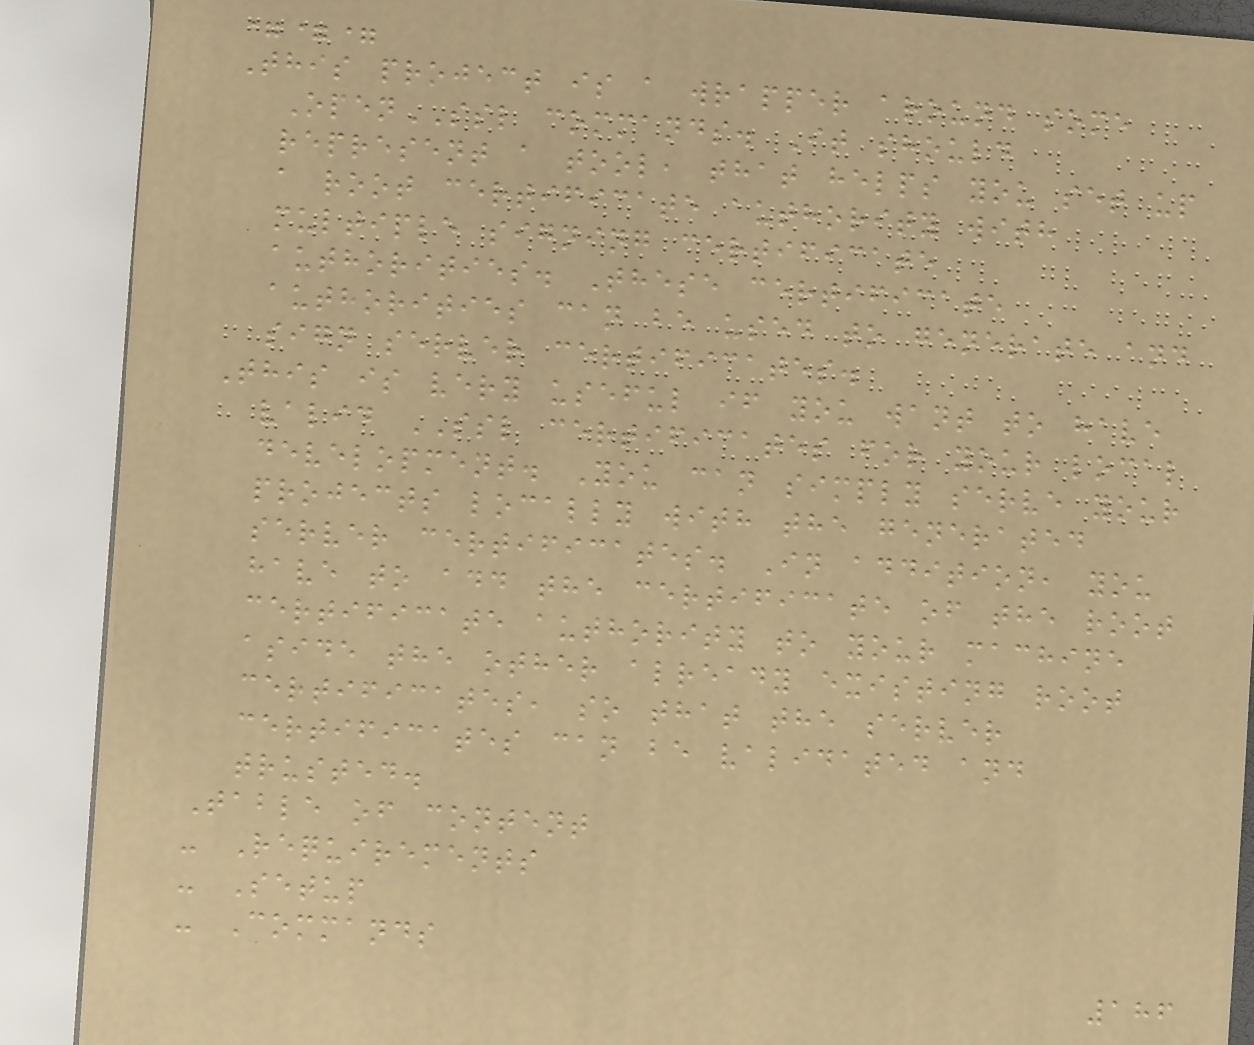===
This project is a wrapper around some
OpenSSL commands. It should
represent a tool, that helps you set up
a root certificate authority with
multiple signing certificate
authorities. These certificate
authorities can be used to generate and
sign server certificates.
This is very useful if you want to have
valid SSL certificates for your local
development. You can simply serve your
projects locally with the generated
server certificates. In addition, you
have to add the certificate of the root
certificate authority to your machine
aside the other already existing root
certificates, so that the server
certificates can be validated and
trusted.
Table of content
- Requirements
- Setup
- Commands
186
